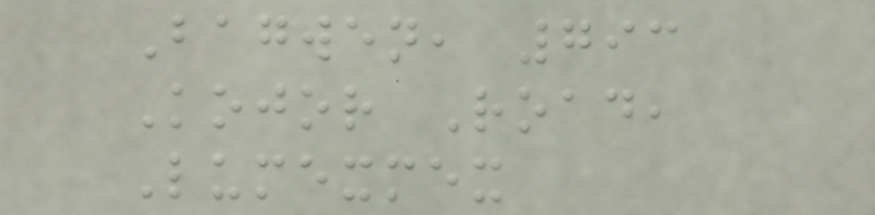Bagwen, 793
Kojor Road,
Lumexmex
